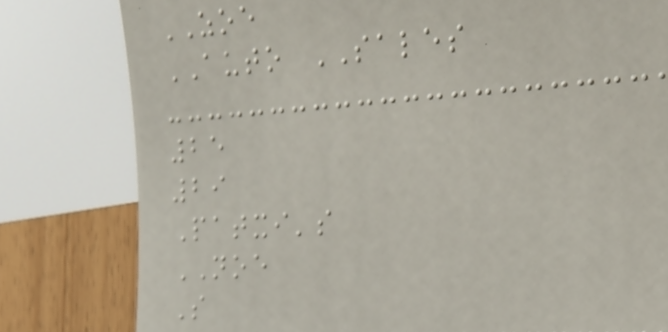ZOE
AUTO SALES
25
29
Patxi's
NOE
S
